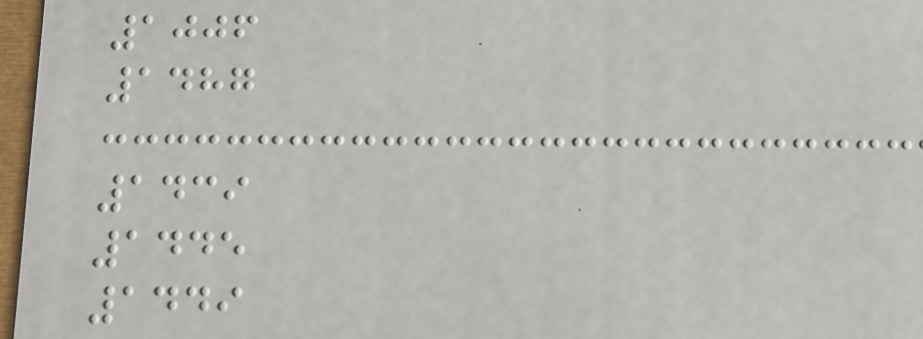1006
1487
1439
1445
1449
